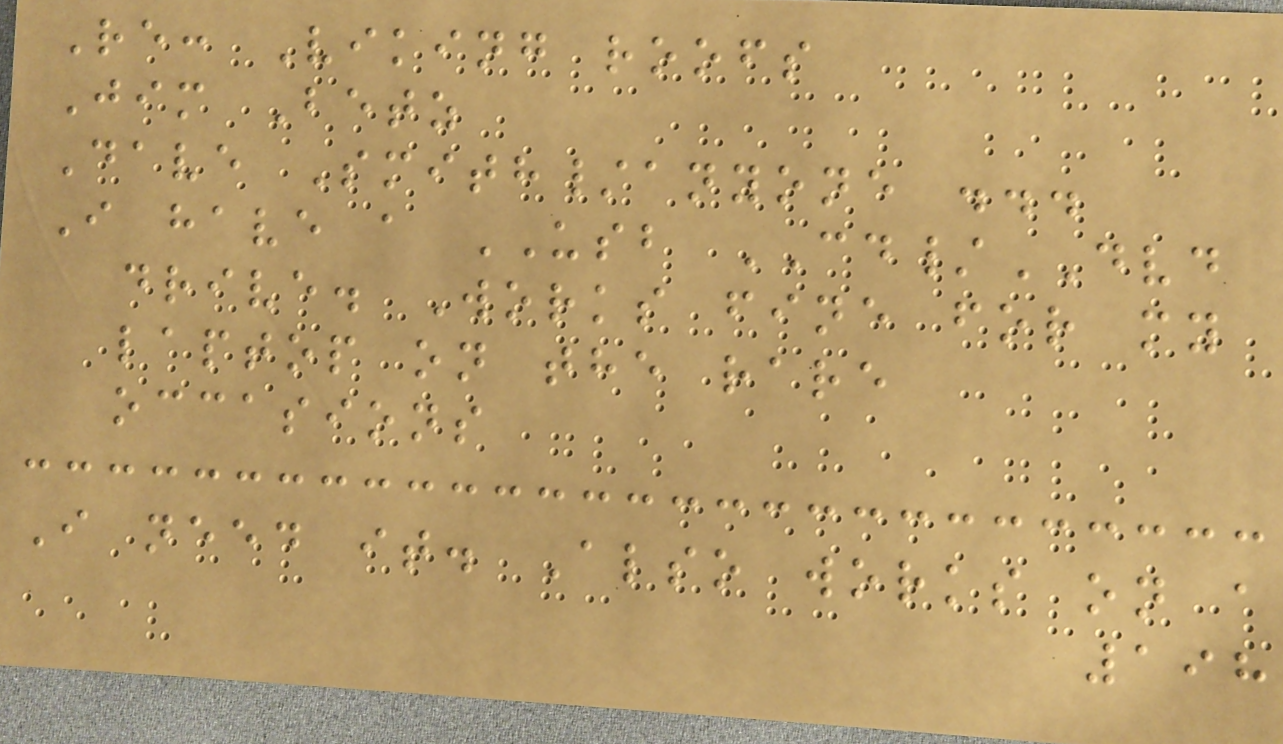Re: Viking roofs
Jim Betz
Dave Smith/anyone ...
I have a USB CD/DVD
drive. Works fine for my
laptop on the rare
occasions
I need it. Also works on a
198
